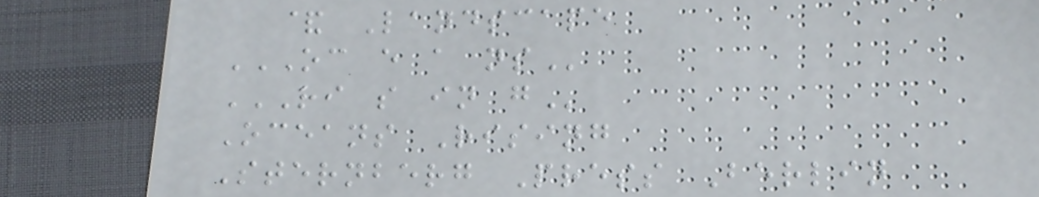& Landscape
OC E A NS
RI S IN G
Oceans Rising
Sternberg Press Berlin
